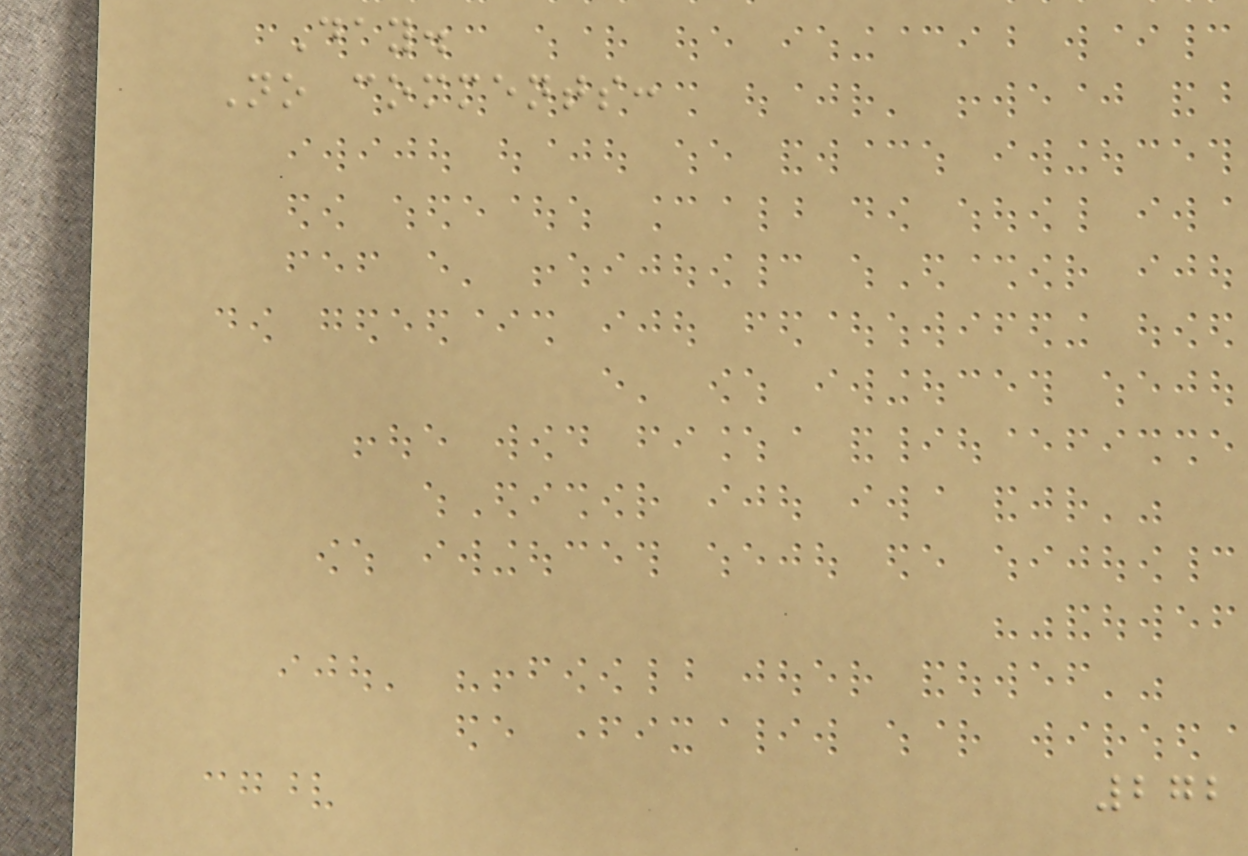Day.
No comments:
272
